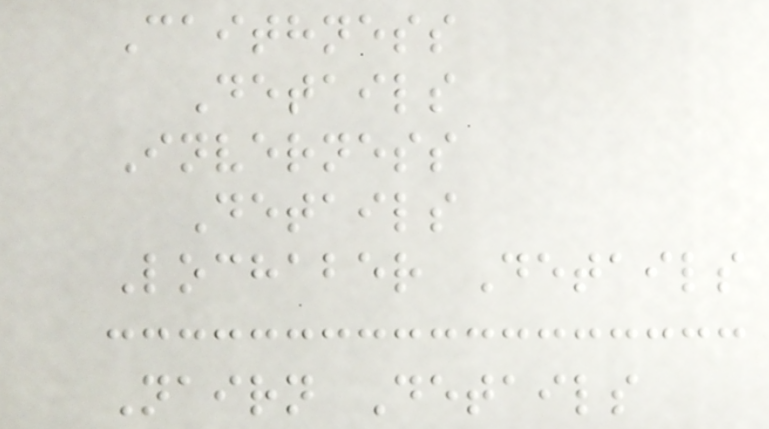Caithness
Details
Inverness
Details
Lochaber Details
Nairn Details
